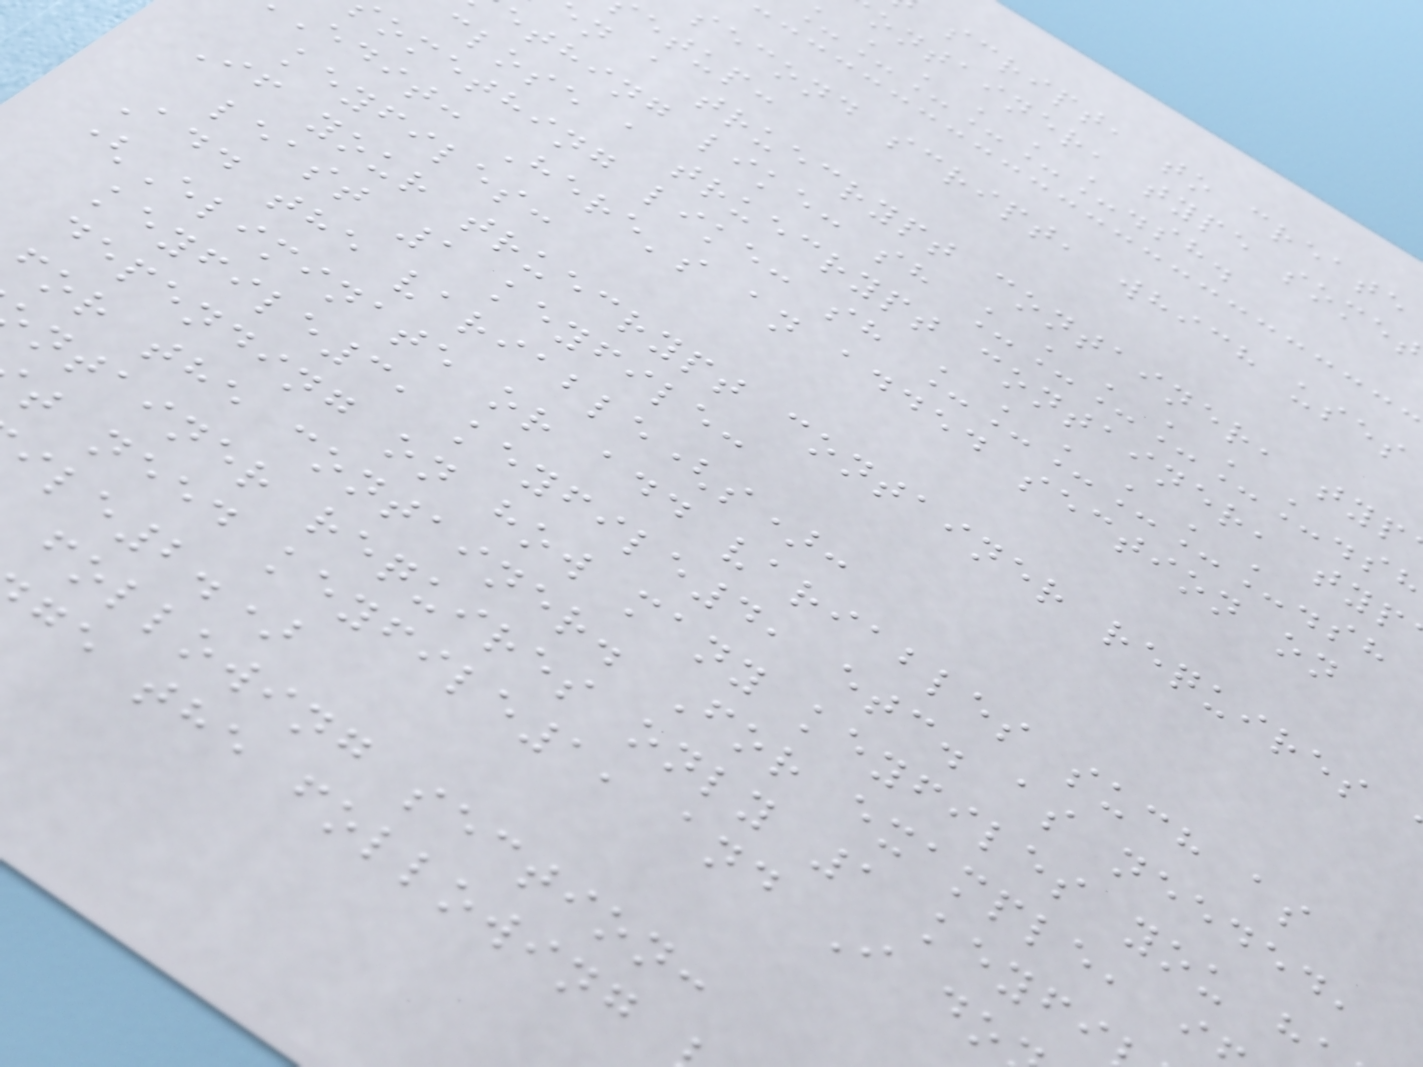script, to create
ontainer, type somet
_____.sh.
second script, which uses
etup:
n a truecrypt container, typ
ething like: sh ______.sh
close a truecrypt container, typ
omething like: sh ______.sh
edit: Here's an added section on
keyfiles:
If your truecrypt container requires
least 1 keyfile:
Add the variable(s):
(Eliminate or add variables such as
keyfile3, keyfile4, etc. as needed,
depending on how many keyfiles you h
for the container. For example, i
ntainer requires only 1 keyfi
t need keyfile1, and I do
ile2.)
following section:
ge the following
